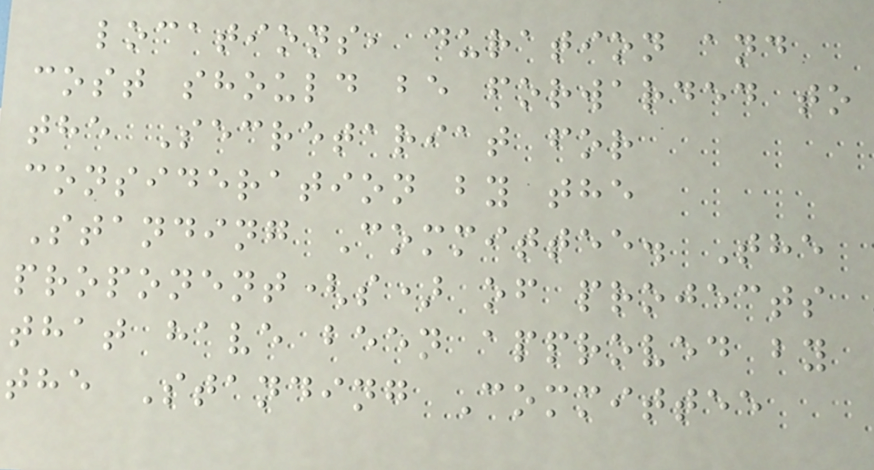locations, duration and
cost should be forwarded to
the Secretariat for
consideration by the
Standing Committee. The
proponent(s) of projects
that have been approved by
the Standing Committee
